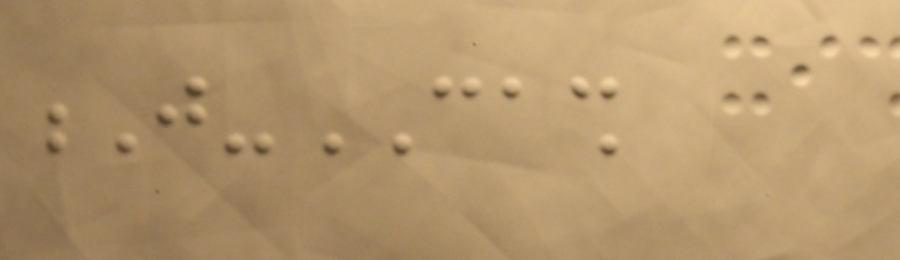J-CASH
